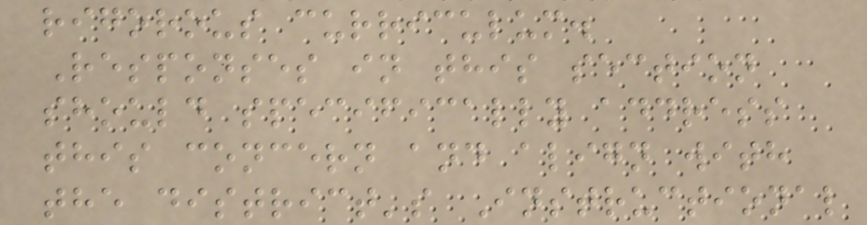rigorous curriculum.
Responses in this section
should specifically address
this concern and align with
the district's Instructional
